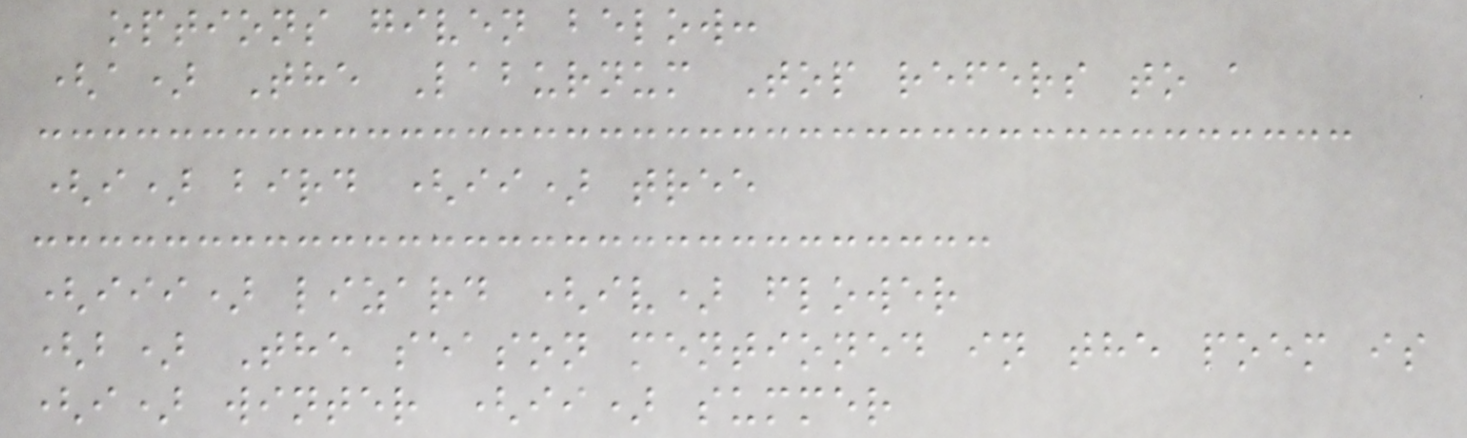options given below:
(a) The Laburnum Top refers to a
(i) bird (ii) tree
(iii) lizard (iv) flower
(b) The season mentioned in the poem is
(i) winter (ii) summer
